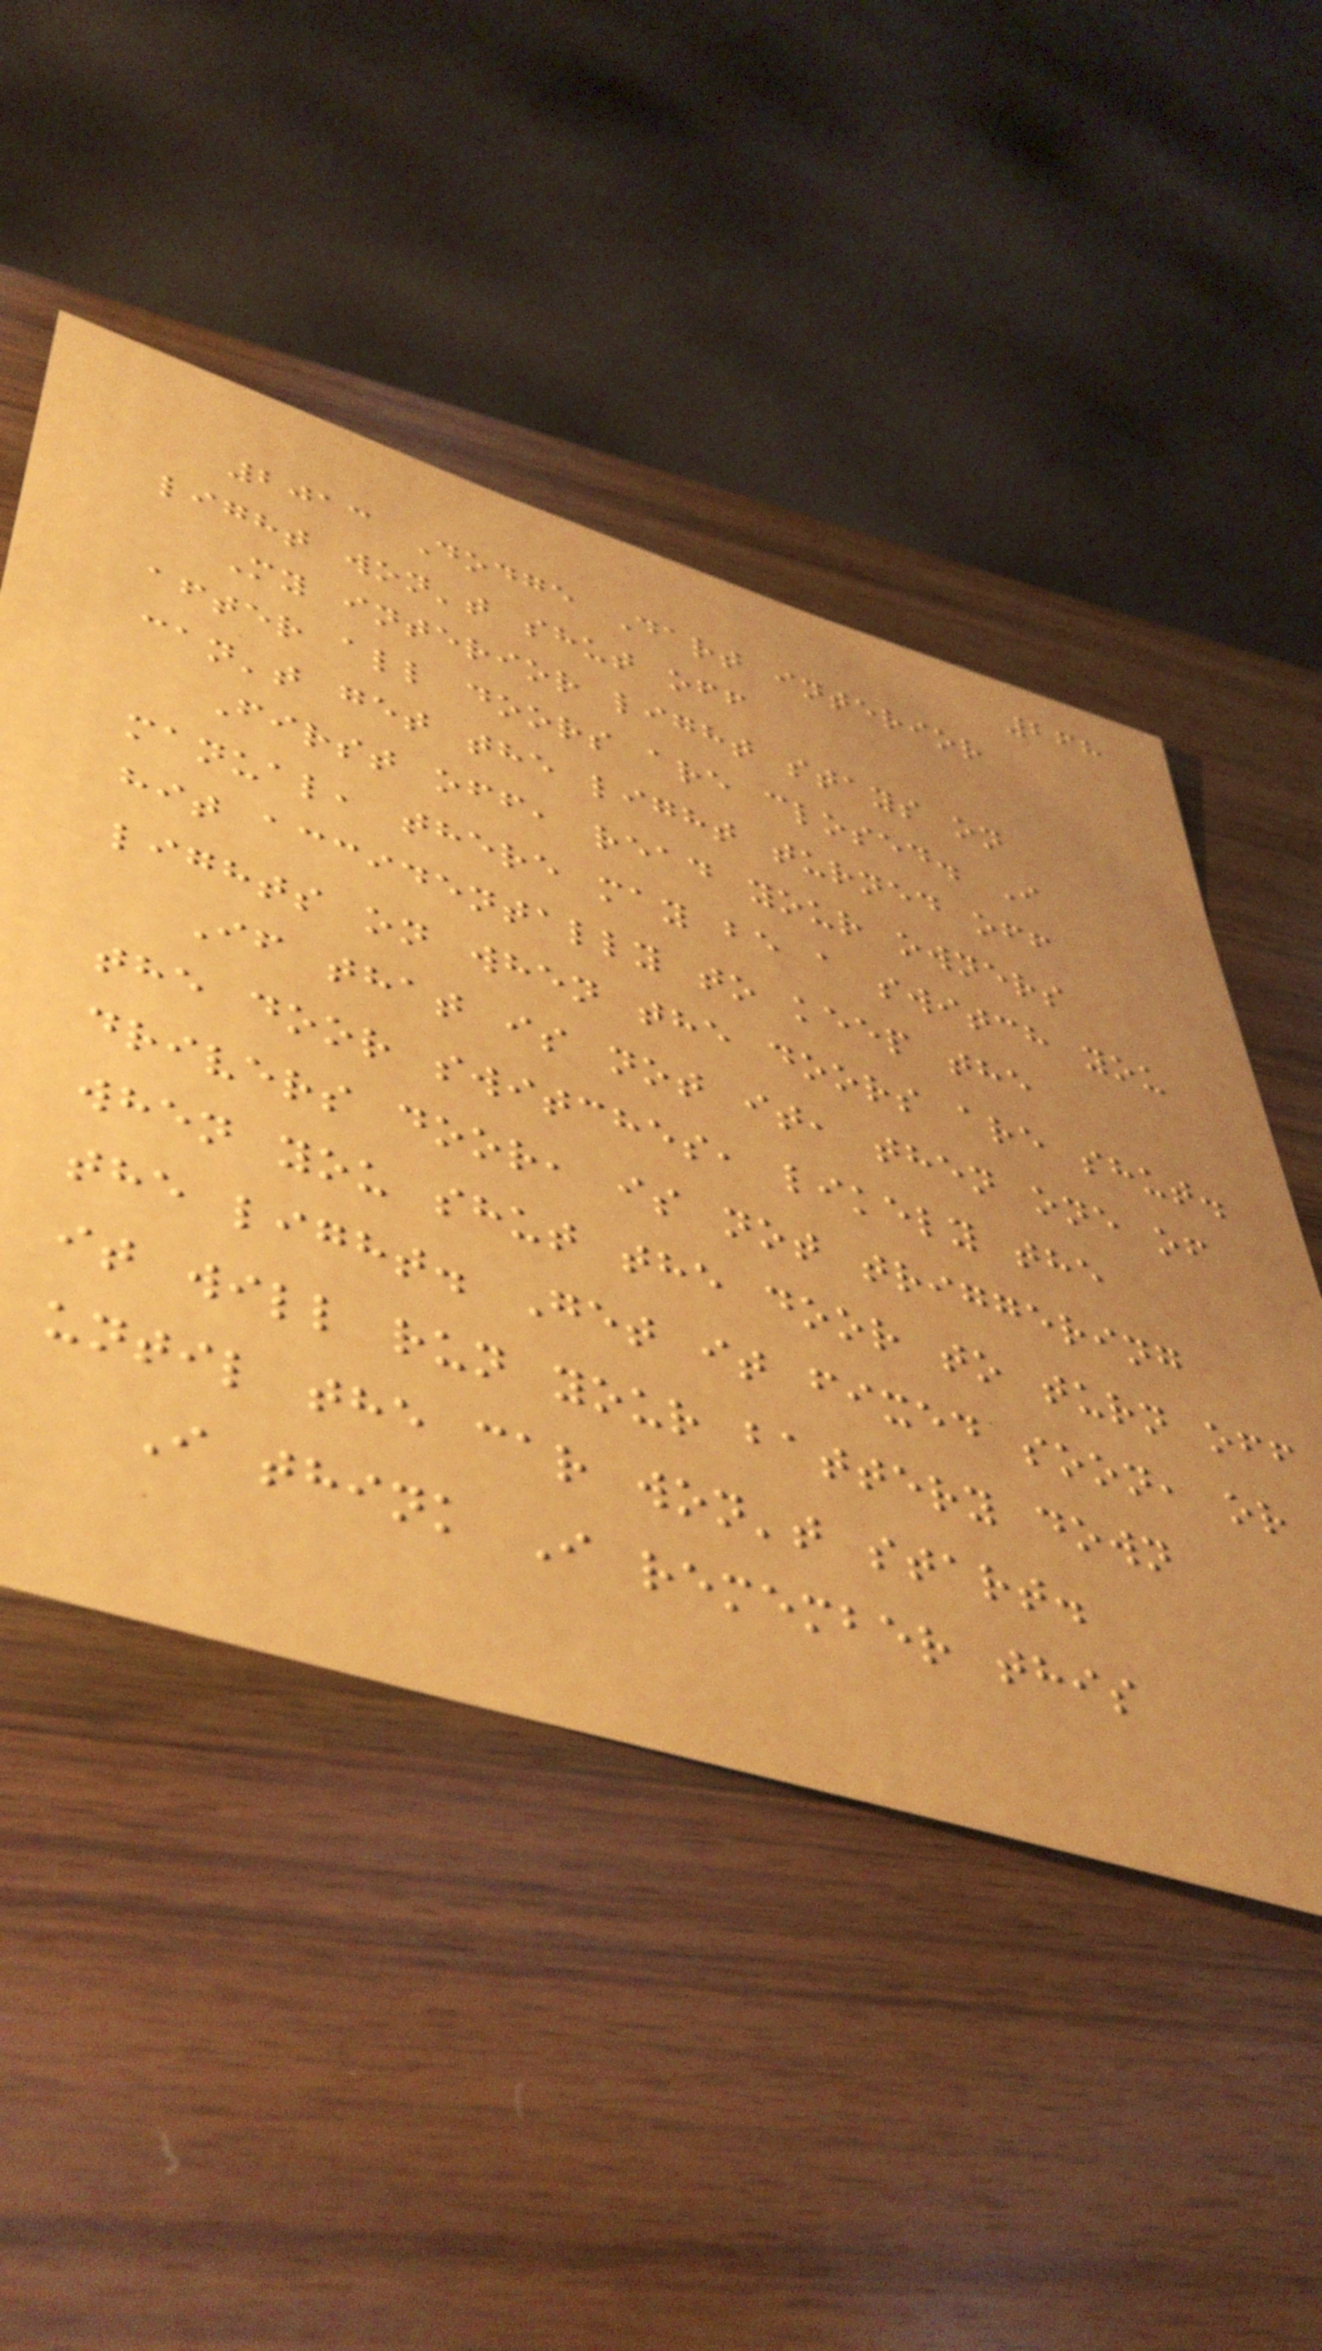268
2013 Dodge Dart interior
light won't shut off
My interior light stays on
after all doors are closed. I
can't get the light turned off
First off, read your owners
manual, there may be a switch you
hit accidentally to keep the
lights on when the doors are shut.
If that is not it, then one of
the door switches, likely the
drivers door, is not triggering
when you shut the door to turn off
the light. Get it fixed soon, or
it will run your battery down
until the car won't start.
I think I remember this
